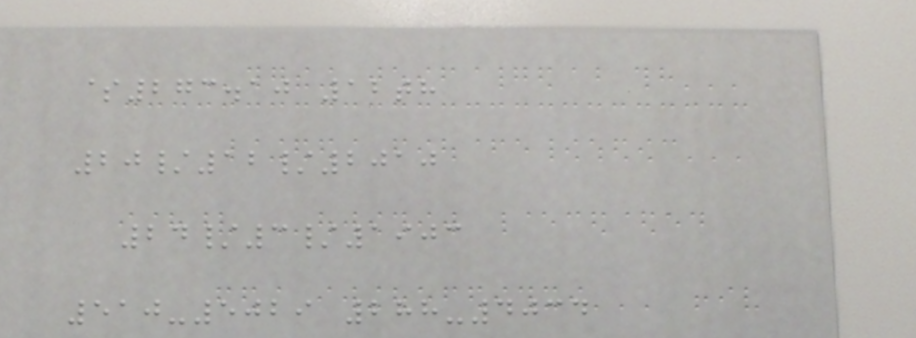$273.10 12th
20/12/2010
24/3/1903
510-5029 288-4034
